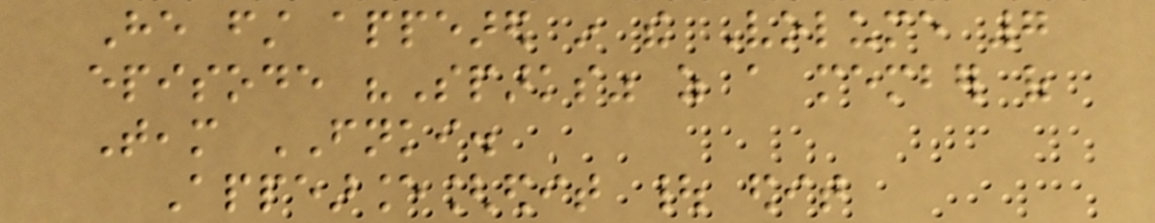He first appeared in the Volume 7
episode "Sparks" as a member of
Team FNKI.
Appearance[edit | edit
